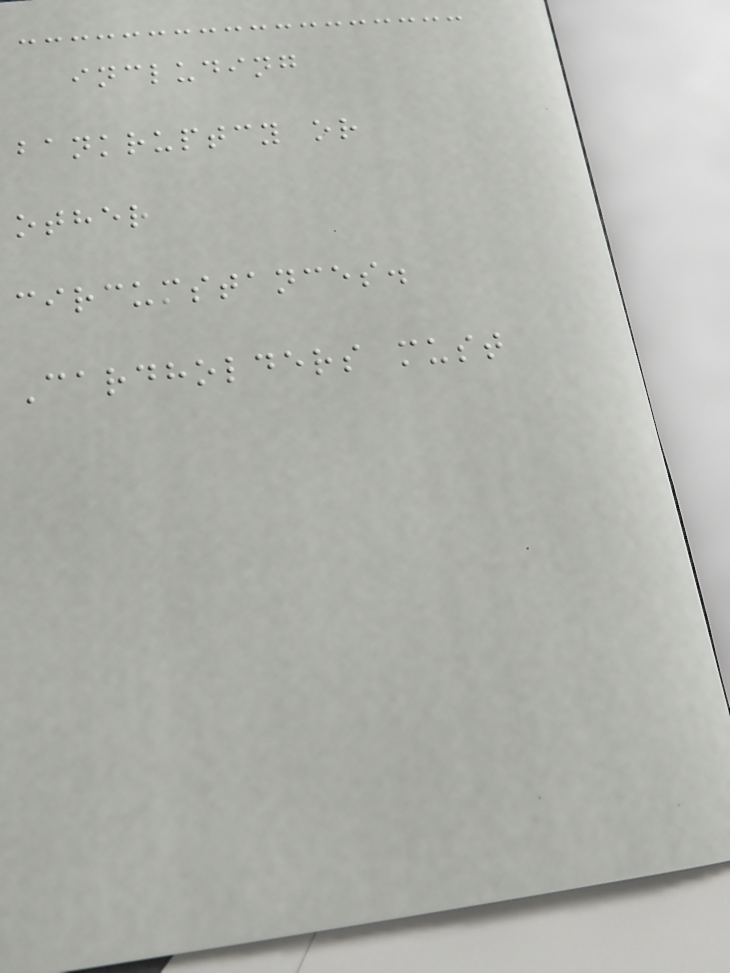including
bankruptcy or
other
circumstances.
Cardholders must
